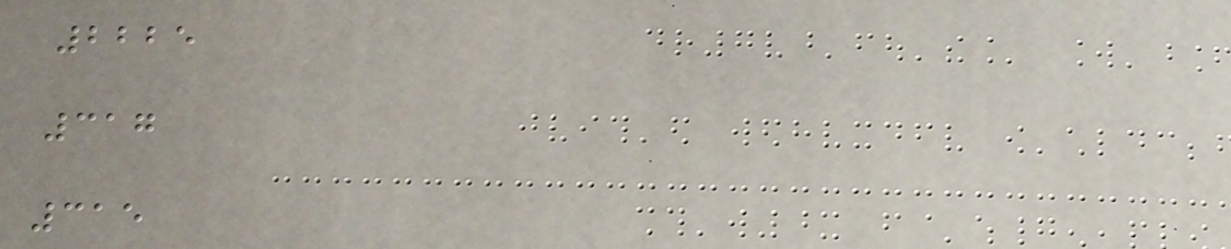2225
317
315
